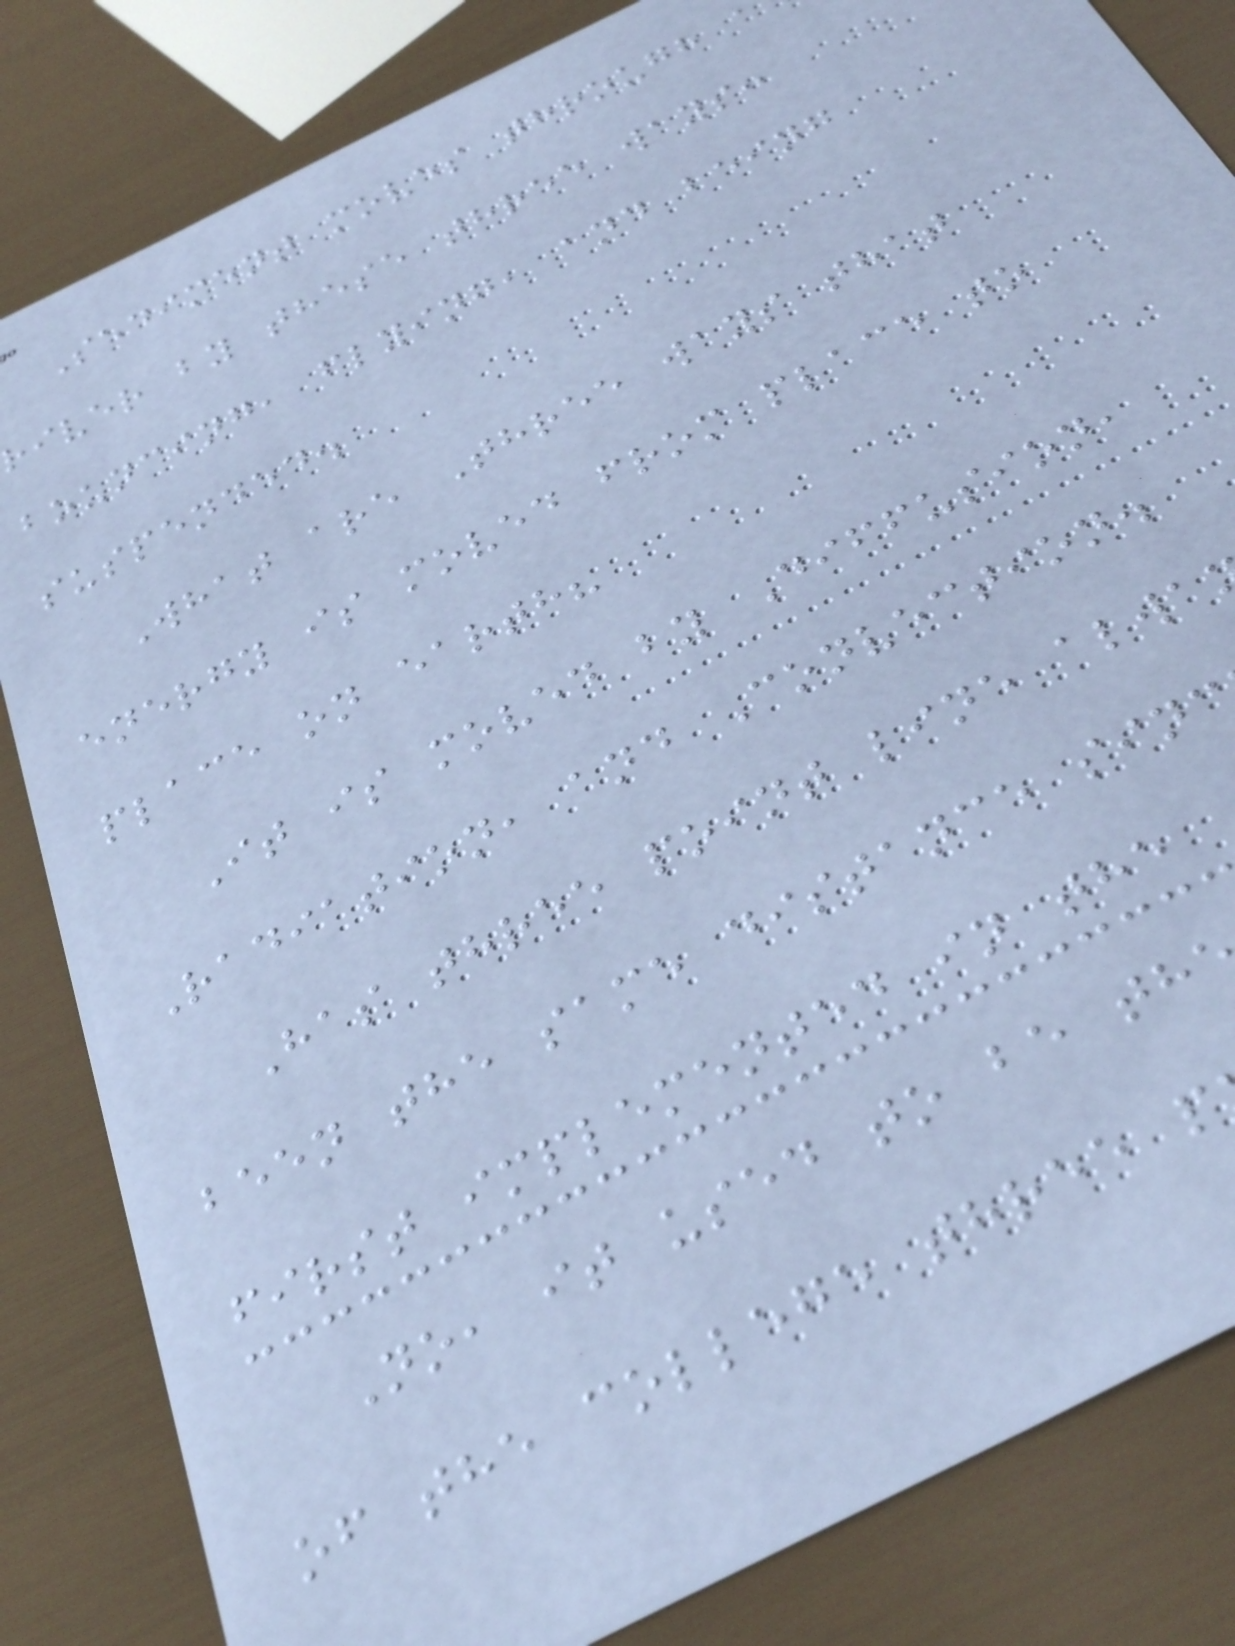Sediment moves through a
river by these three ways:
bouncing, flying, and being
suspended.
What are Three ways that
energy is moved from place to
place on earth?
It is moved by Diffusion,
Radiation, and Convection.
Has three point line alwa
been the same distance sinc
first implemented in the
No, it used to be th
of the college three p
